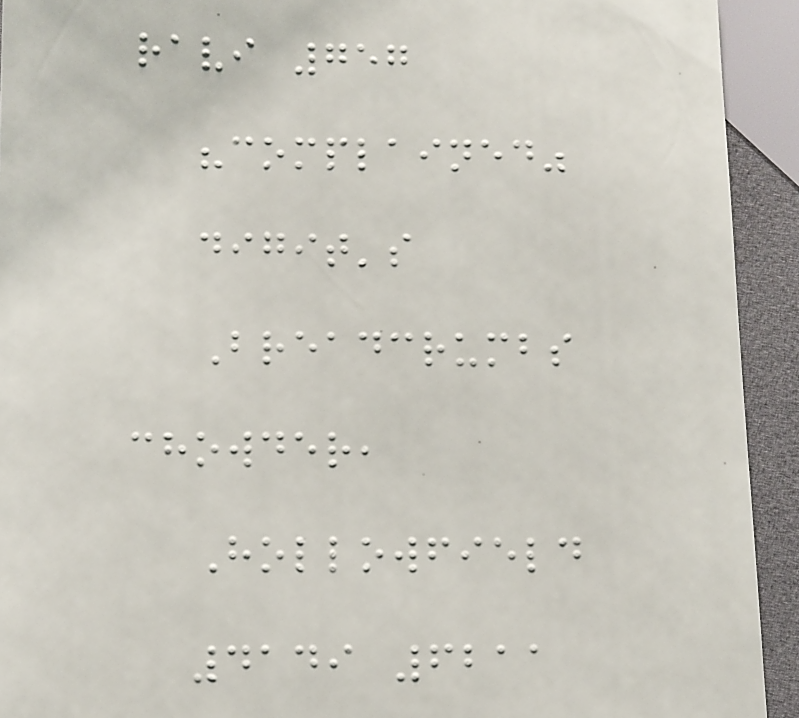ravi 757
"complained"
digit's
Breadcrumbs
chowder,
Hollowfield
4149 6211
